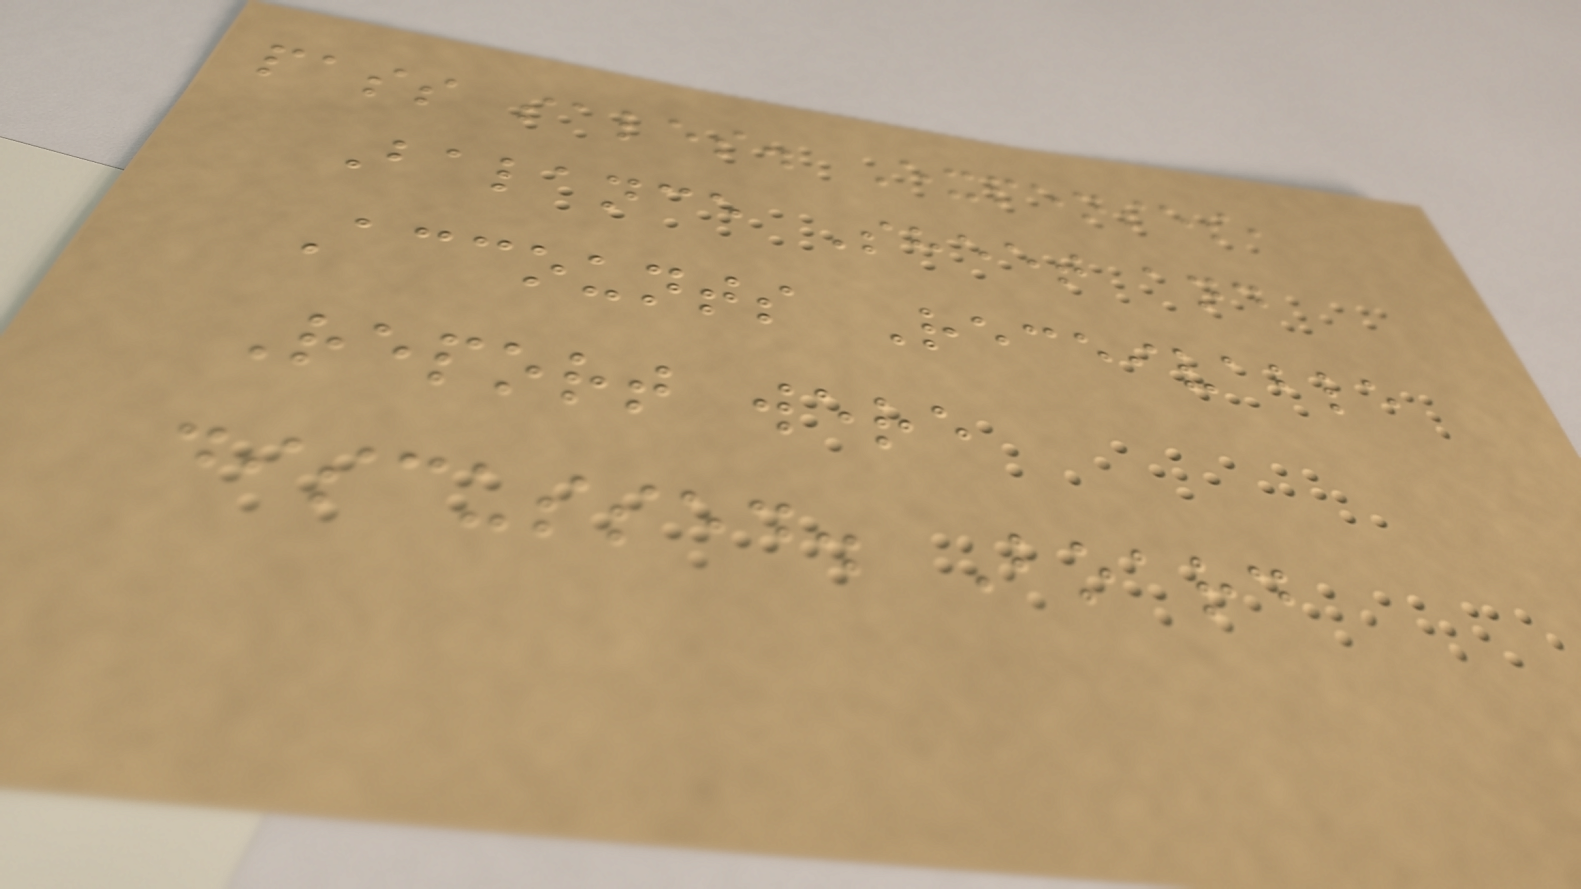pass sales. Expenses,
Balance Sheet and
Accounts Receivable
Report were
discussed. Board
